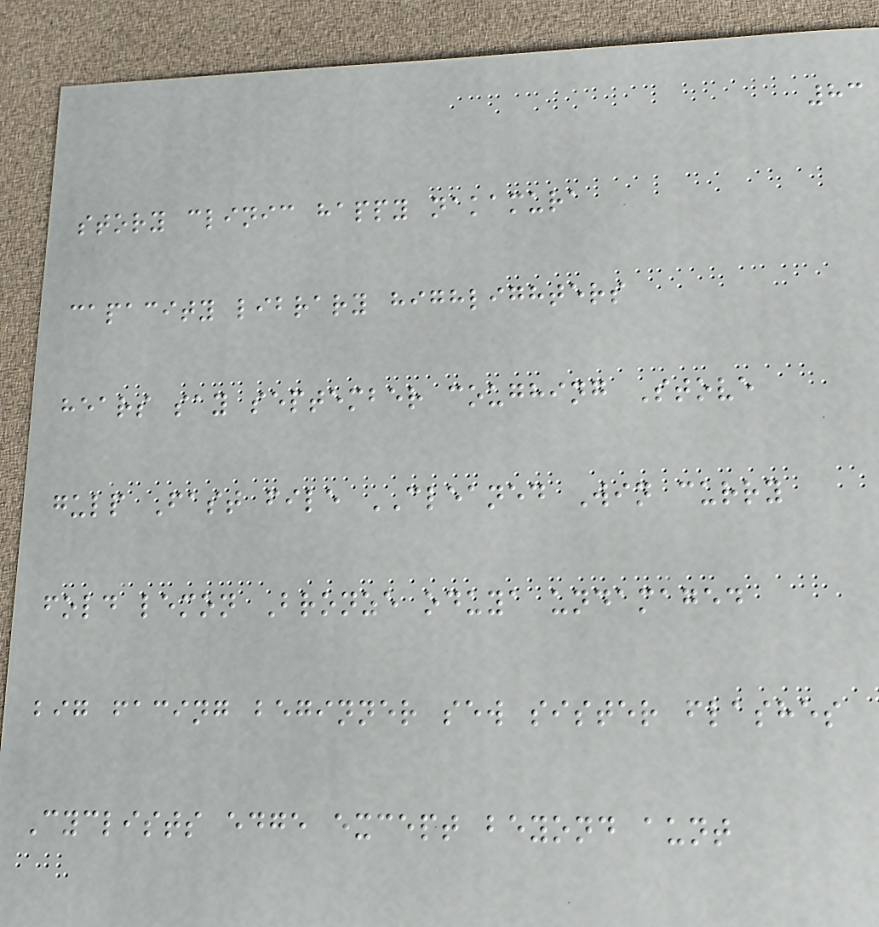83
story clinic happy nakamura
capacity library highlighters
hears say september coughing Stove
gulp Fast file CLEANED Win curry
fold lemon Bronze oduya undamaged
big facing beginner sew sister flashes
Cyclists edge except beyond aunt
